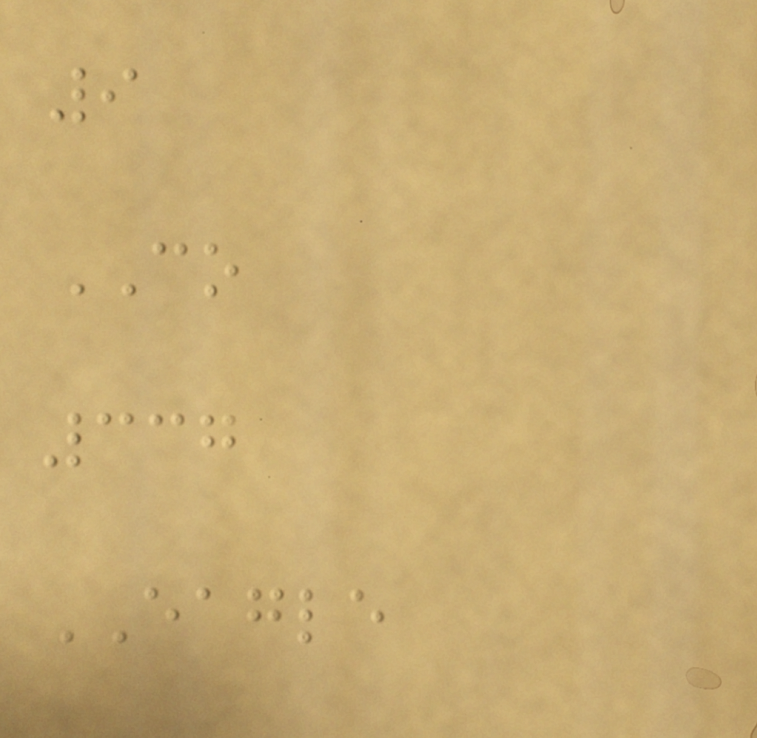9
CO
337
EAGLE
